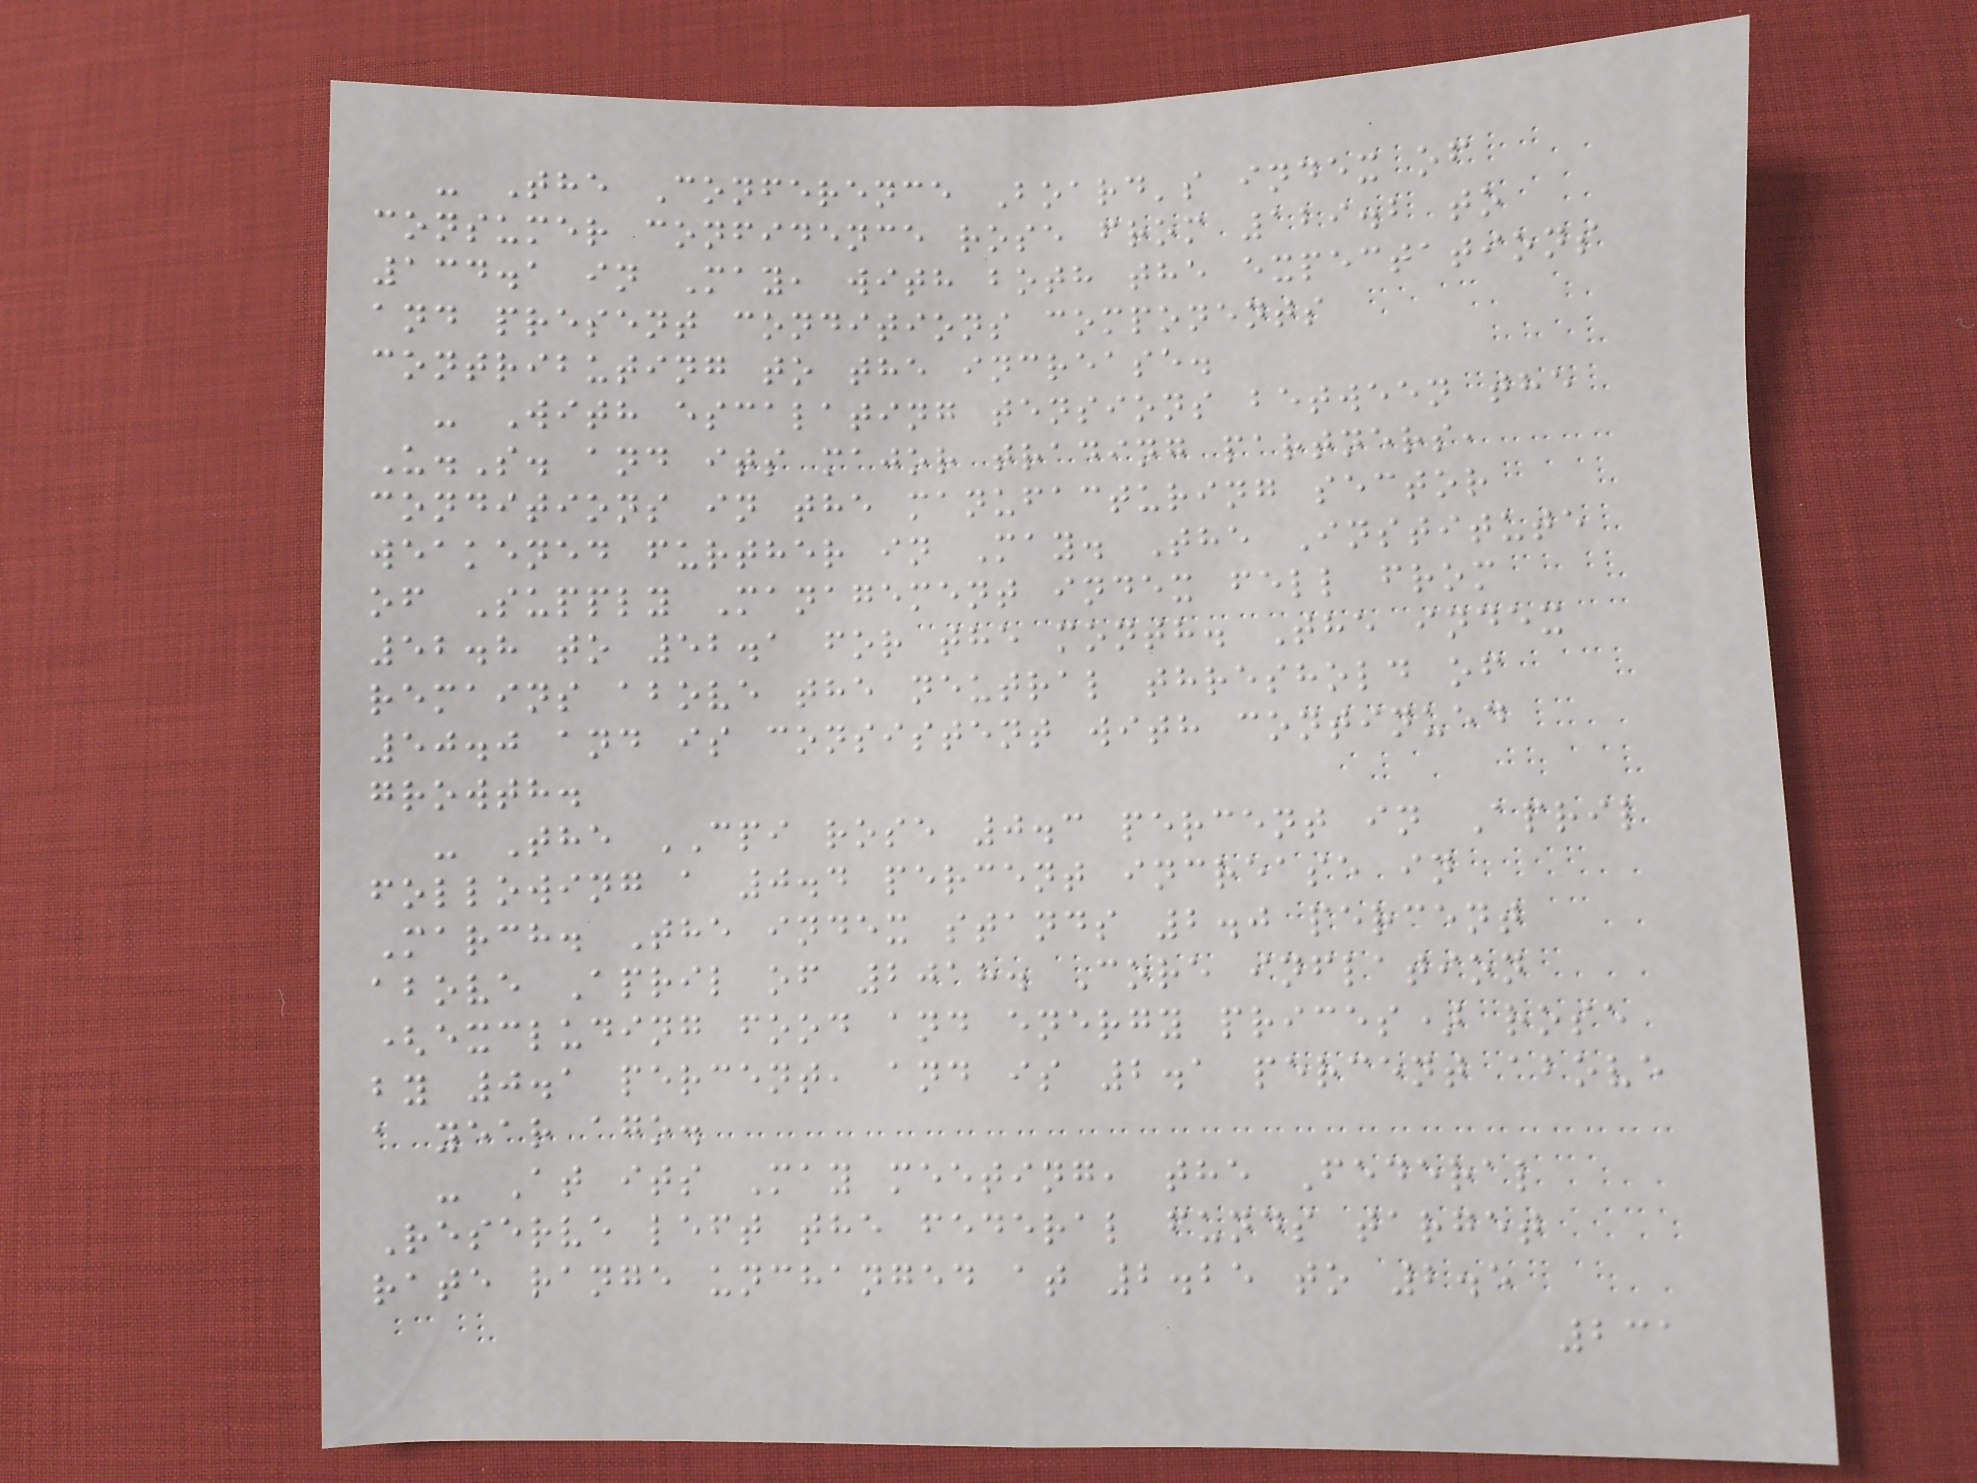- The Conference Board's index of
consumer confidence rose from 129.2 to
134.1 in May, with both the expectations
and present conditions components
contributing to the increase.
- With escalating tensions between the
U.S. and its major trading partners,
conditions in the manufacturing sector
weakened further in May. The Institute
of Supply Management index fell from
52.8 to 52.1 for the month. The index
remains above the neutral threshold of
50.0 and is consistent with continued
growth.
- The CPI rose 0.3 percent in April
following a 0.4 percent increase in
March. The index stands 2.0 percent
above April of 2018. Core inflation
(excluding food and energy prices) rose
by 0.1 percent, and is 2.1 percent above
a year ago.
- At its May meeting, the Federal
Reserve left the federal funds target
rate range unchanged at 2.25 to 2.5
231
